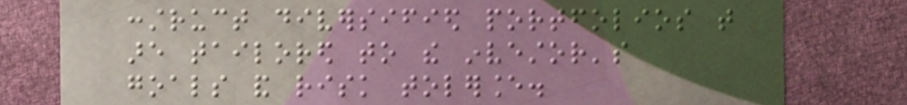construct diversified portfolios that
are tailored to the investor's
goals and risk tolerance.
